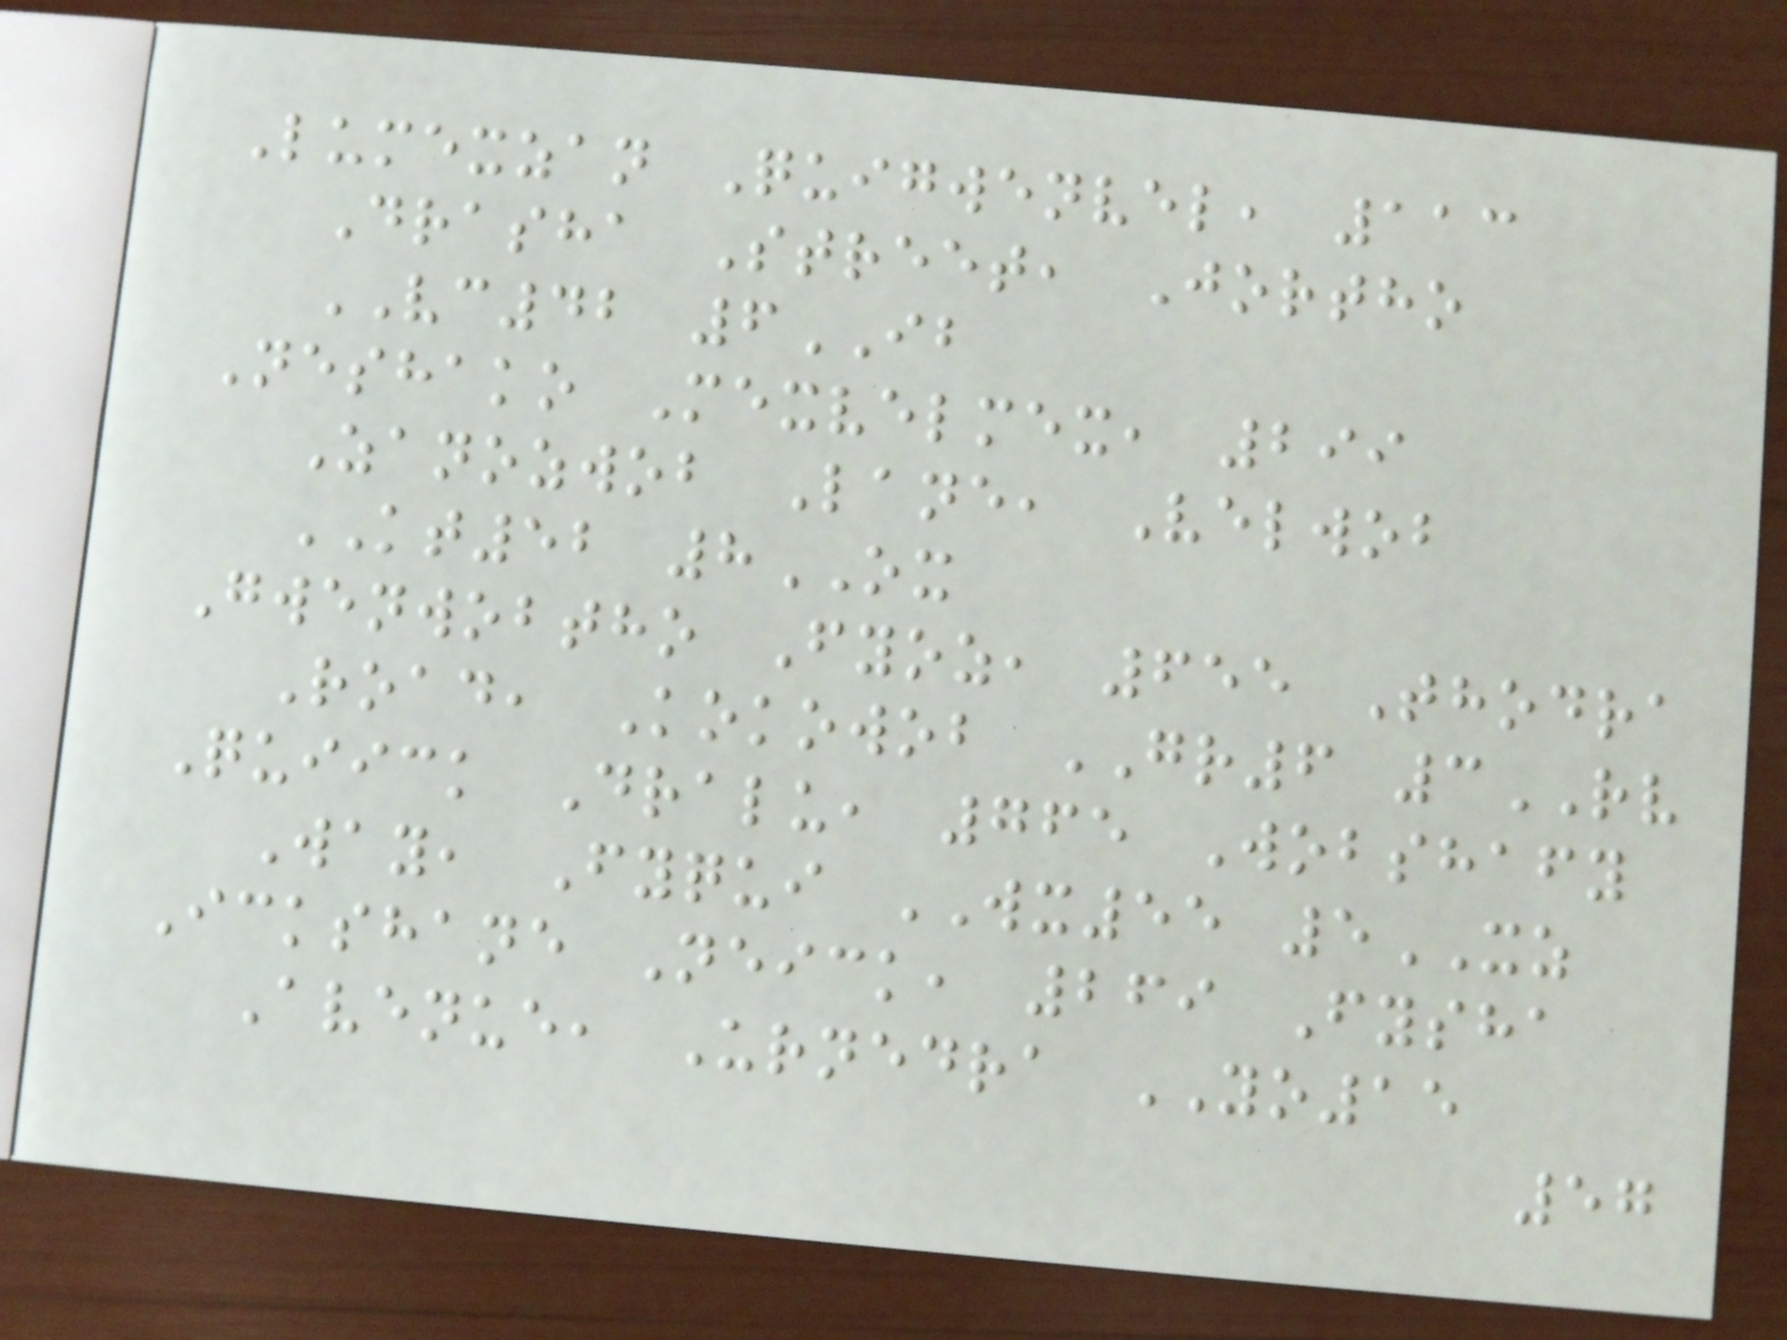Lumexzan Quigwenvel, 113
Drasha Street, Jortho
VC42 6IB
Neshako Mexvelmex, 299
Zanozwob Lane, Velwob
KT52 8OX
Gwenwobtho Fyoz, 655 Thodra
Road, Kokowob GR6 3RV
Quiick Dralu, 765 Wobshafy
Way, Fyqui WX55 5XZ
Ickshane Neick, 269 Fysha
Avenue, Urnedra YO15
57
